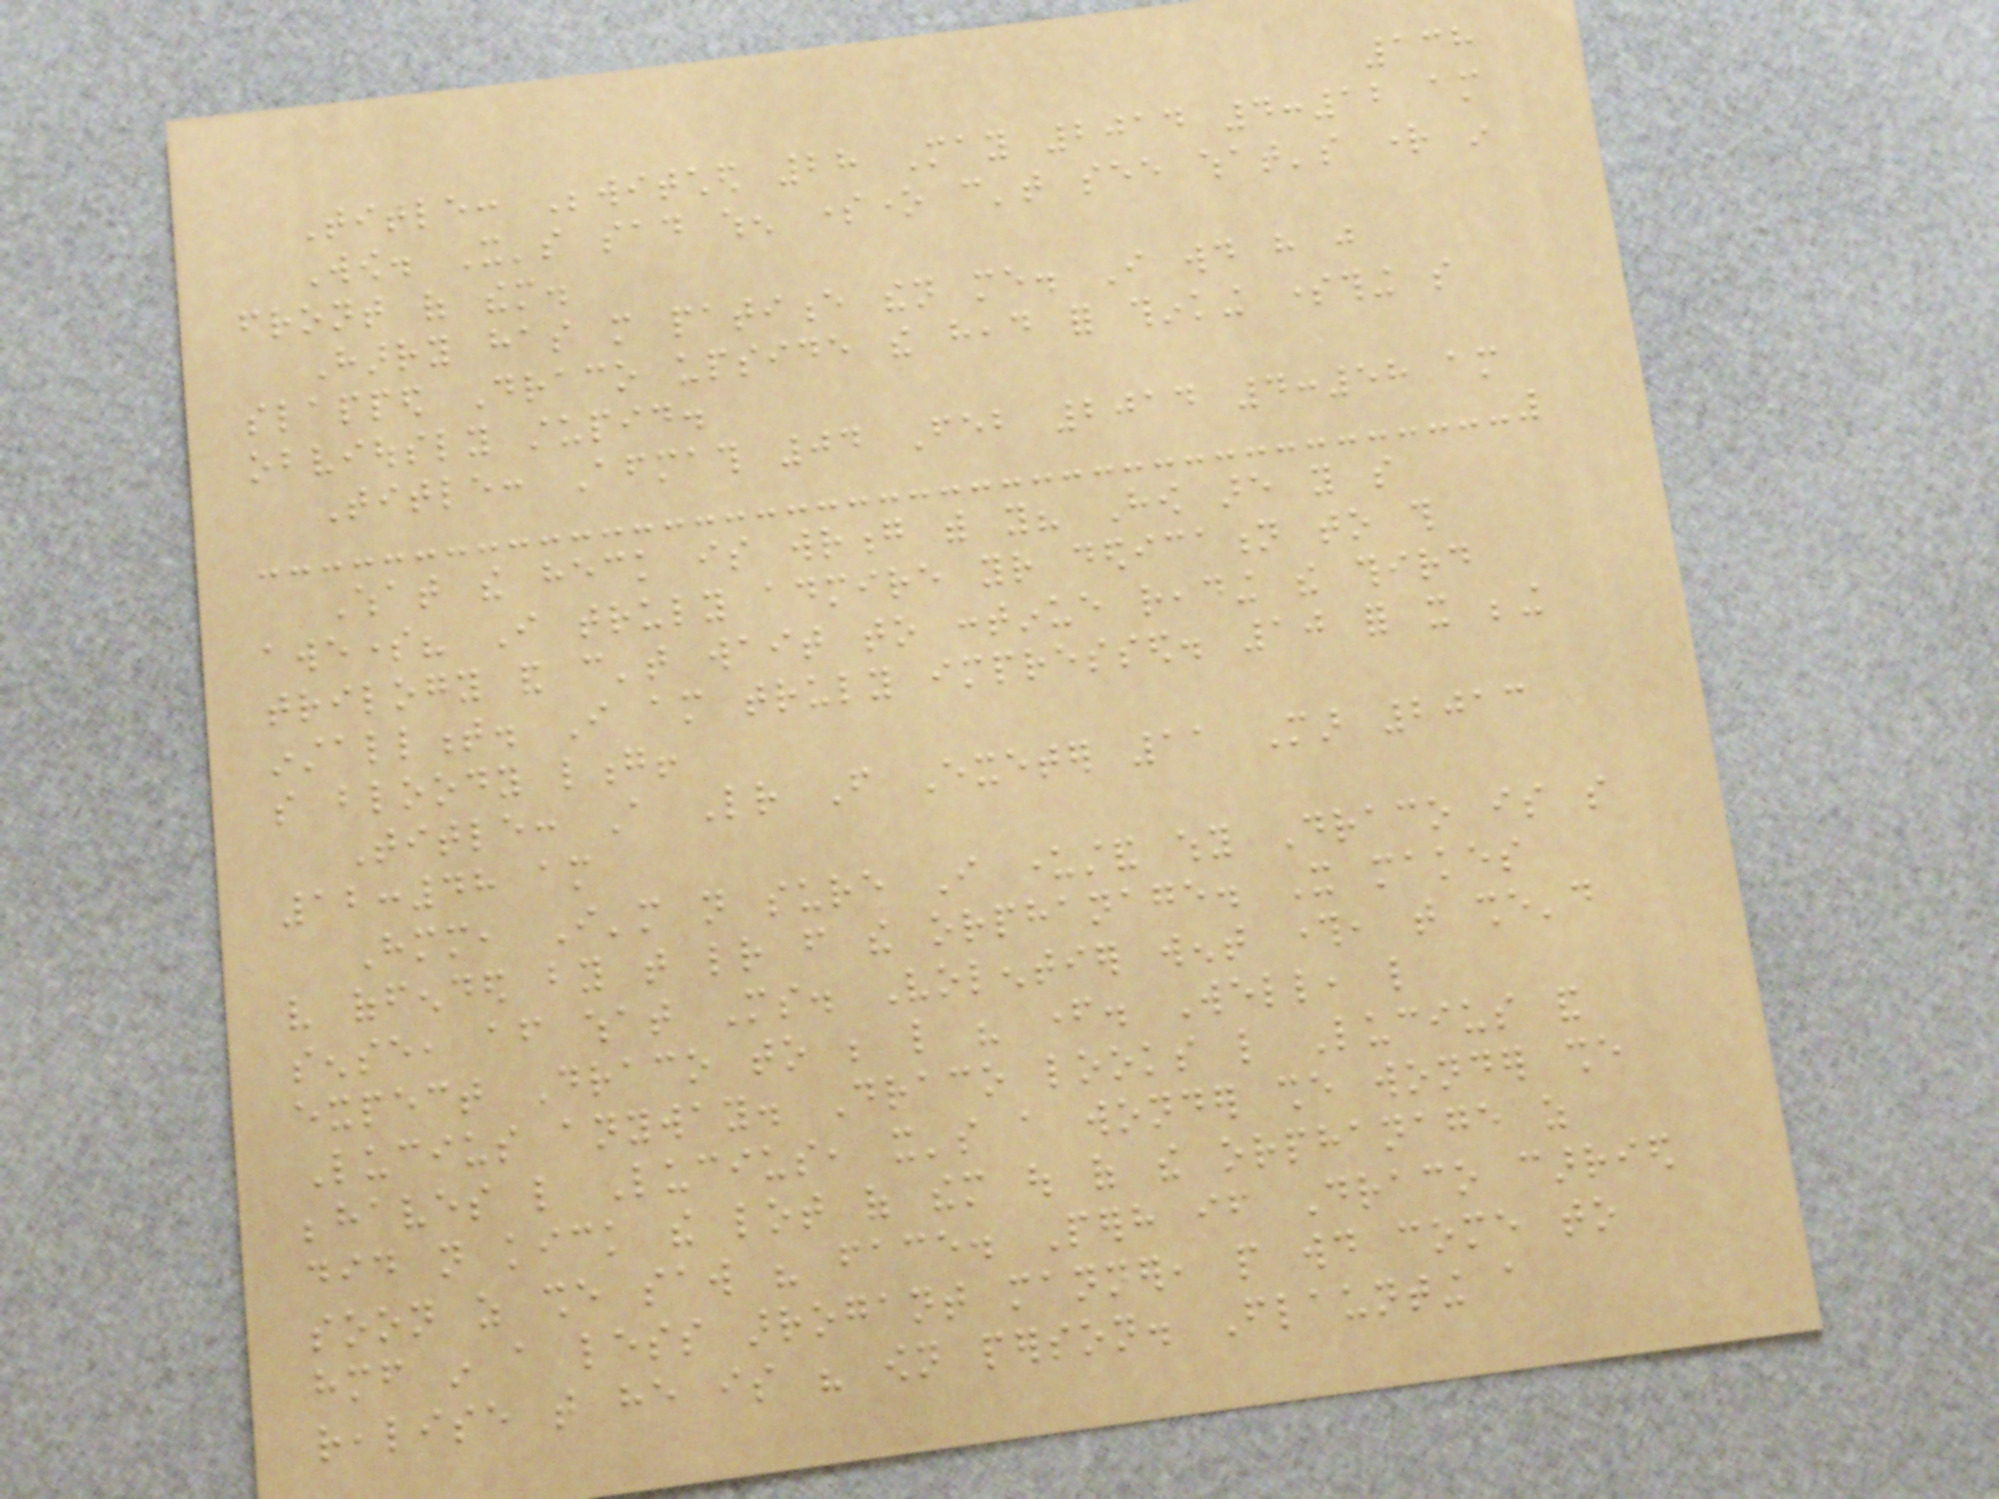138
Title: Bewitched 28 May 2014 4:12 am
Wow. It's sad when someone can't see what's right in
front of them.
Harry has more patience then me. I would have just
slapped Draco upside the head for thinking something so
obviously stupid.
Title: Aftermath 04 Feb 2014 4:58 am
What the heck is wrong with you? How are you so
awesome? I truly admire your dedication to this
trilogy and can't wait to continue reading the third
installment. I am truly impressed. 10 for it being
so bloody long!
Title: A Letter From Exeter 11 Mar 2013
12:48 am
Hmm, I'm not sure I understand why Draco is so
very offended by that letter from the orphanage. It makes
sense, after what Ms. Volentier went through, that she'd
expect Draco to be like his father. Well, like
Lucius anyway. Draco looks like Lucius and
behaves like Lucius, it's a wonder she wonder she
did not kick the lot of them out of the orphanage as
soon as she saw his face. Perhaps if Draco carried
himself in a less arrogant manner, people would come to
realise that he is his own person. Flaunting a
